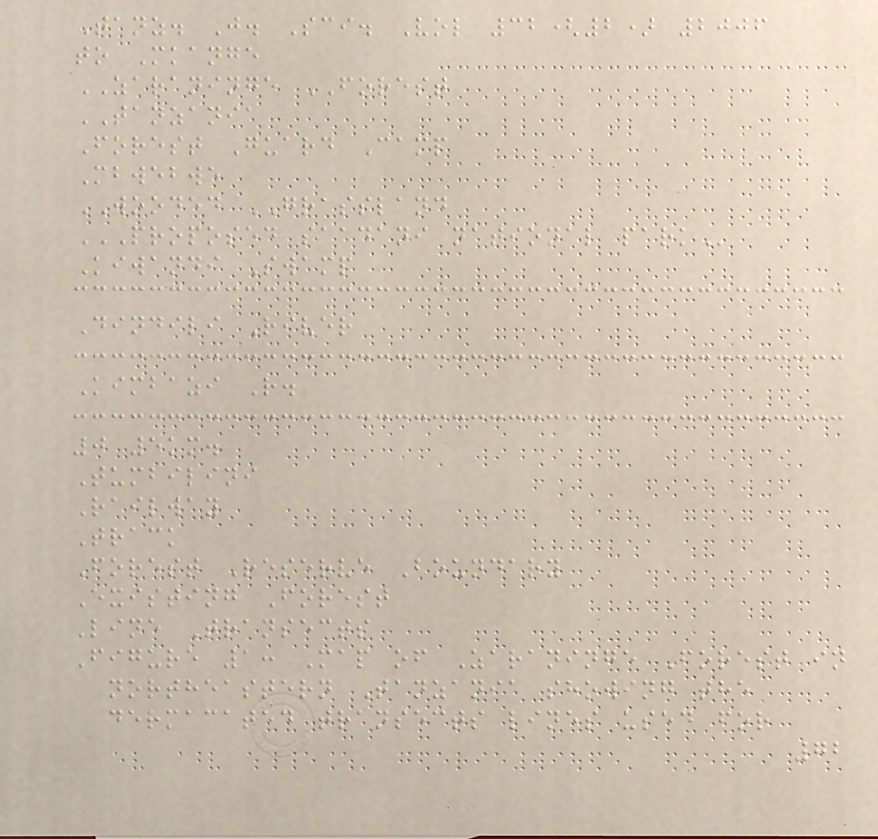Tanz. J. Sci. Vol 32(2) 2006
to Mkange
ZARANINGE FOREST
TANZANIA
Forest Guard Camp
Mbwebwe
WOODED GRASSLAND
PROPOSED SAADANI NATIONAL PARK
Kiwandi Swamp
Dindili River
Kimbazi R.
0 5km.
Tumbilini
Railway
Track
Forest Reserve Boundary
Existing Forest
Line Transects
Figure 1: Map of Zaraninge Forest in
northeastern Tanzania showing the
dermacated transects lines used for
72
